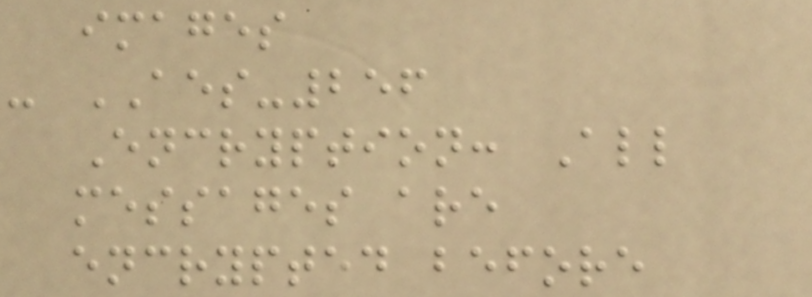images
- AES-256
Encryption: All
messages are
encrypted before
